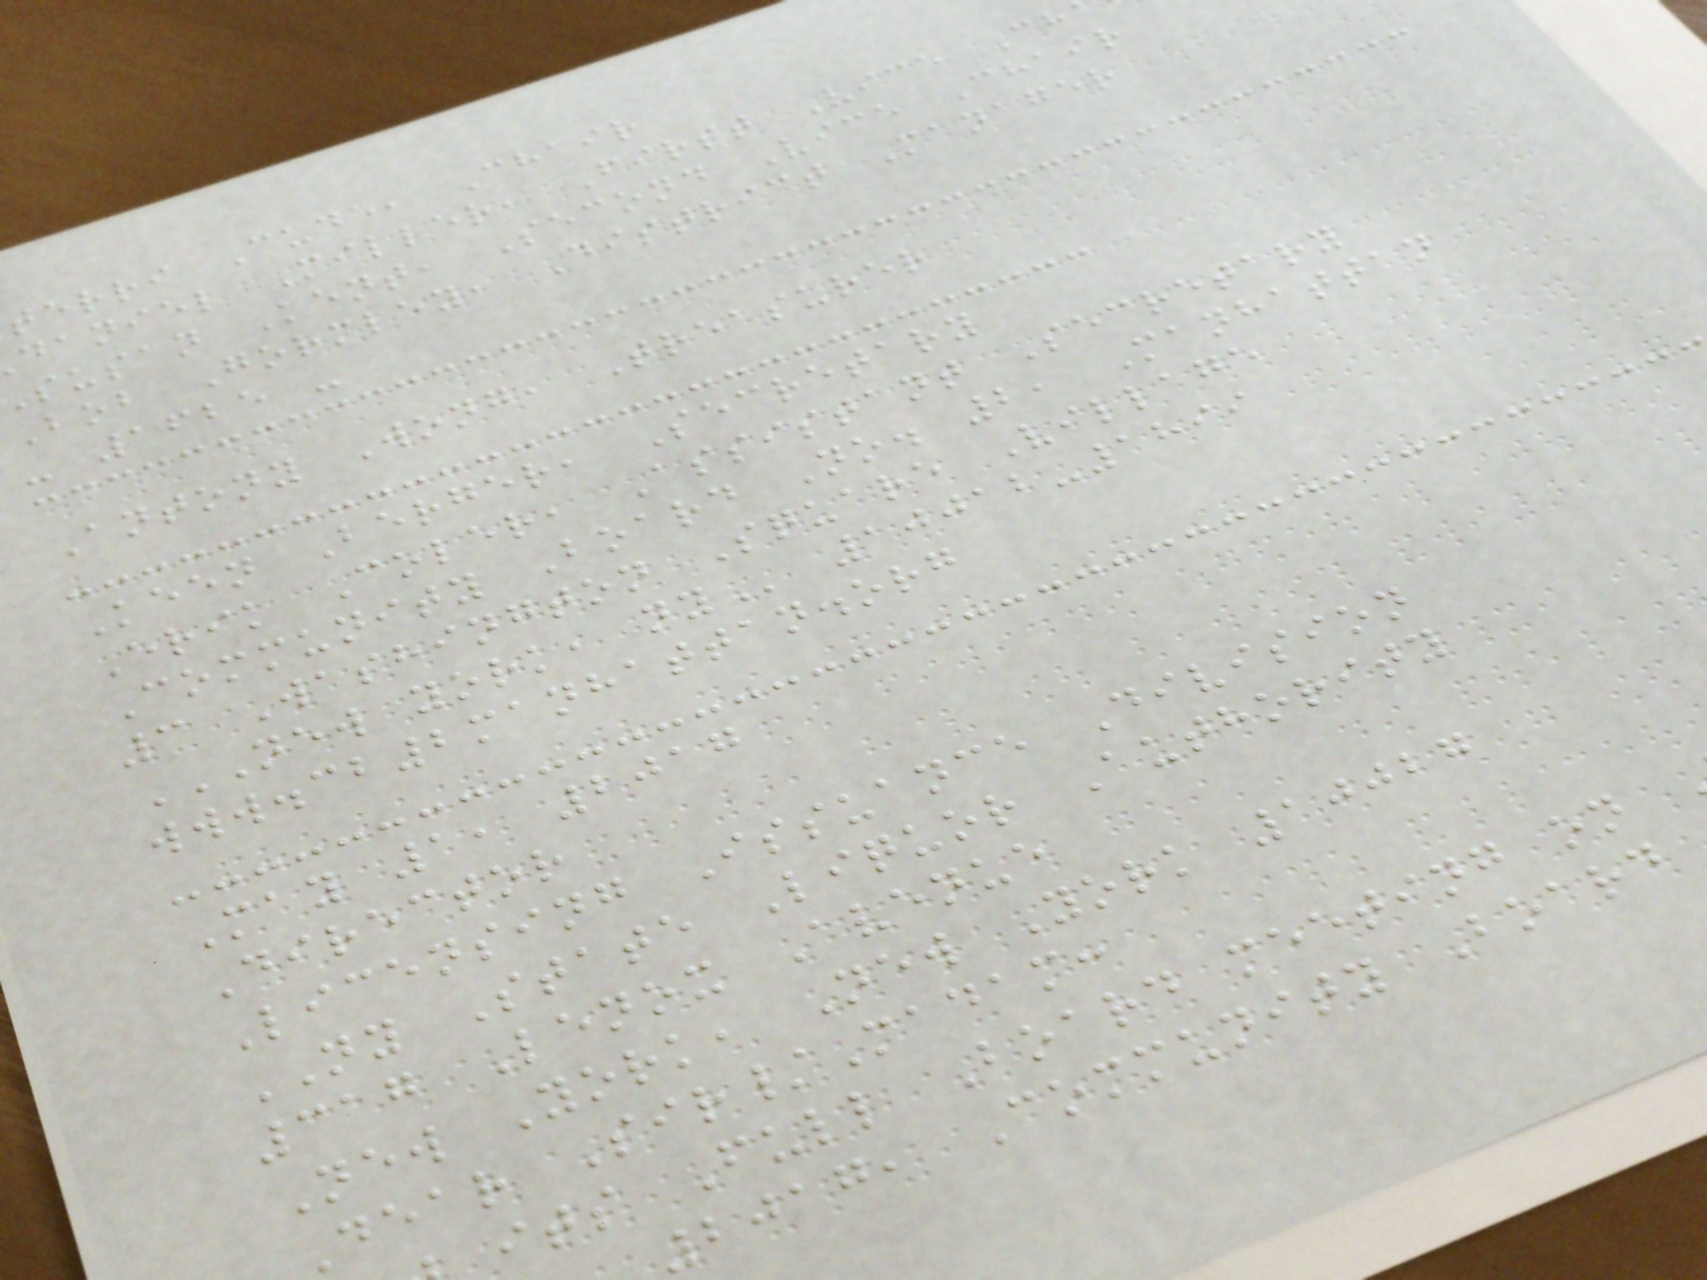terri Cude, Chair
daniel Miller, First Vice Ch
susan Kent, Second Vice Chair
Bob Gormley, District Manager
- 1625 -
Antony Wong, Treasurer
Keen Berger, Secretary
Erik Coler, Assistant Secretary
Community Board No. 2, Manhattan
3 Washington Square Village
NEW YORK, NY 10012-1899
www.cb2manhattan.org
May 1, 2017
Director
Licensing Issuance Division
NY State Liquor Authority
317 Lenox Avenue
New York, New York 10027
Dear Sir/Madam:
its Full Board meeting on
2017, Community Board
